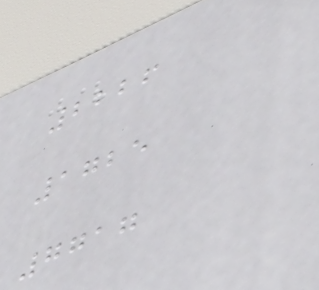2226
1725
7717
